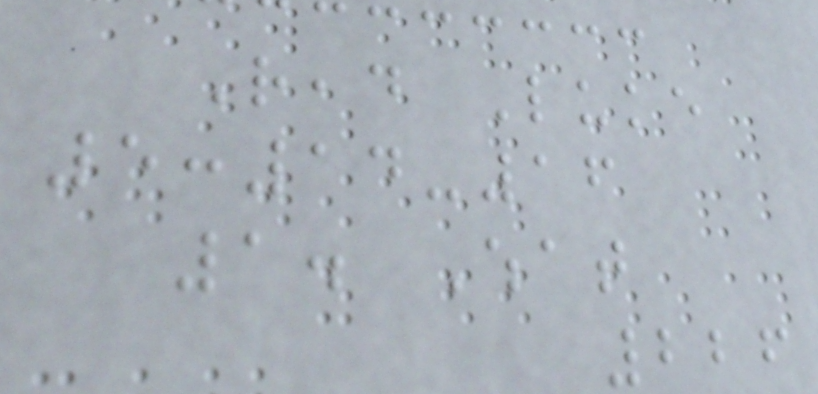Read Luke
5:14-16
1. What
226
